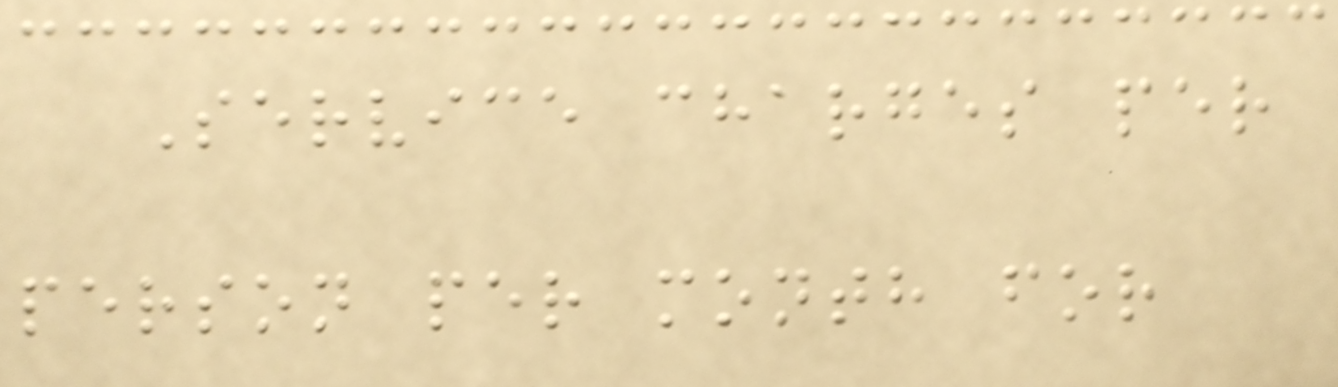Service charges per
person per month for
